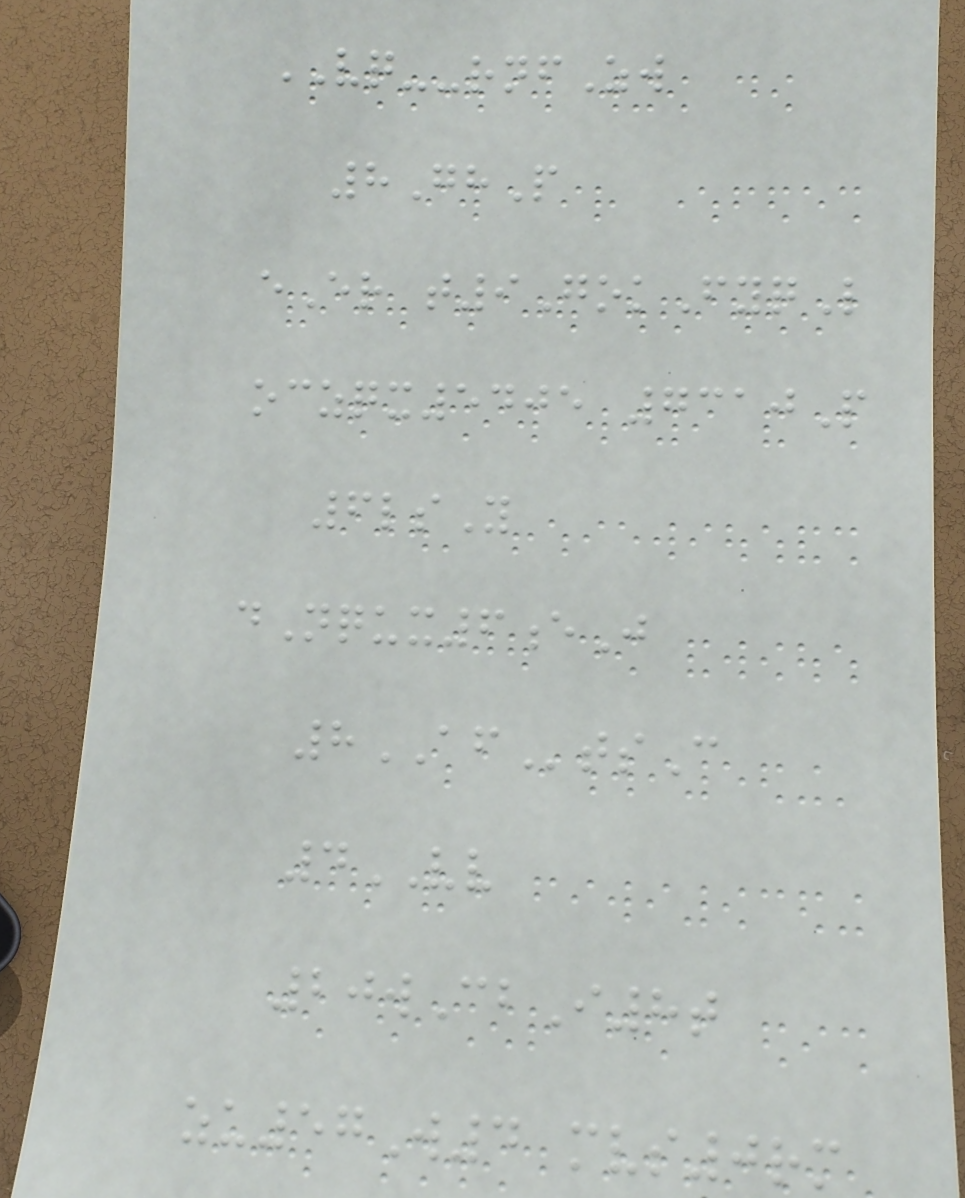VQ--rnfZw
8GhP
eEr t9GokFyqL
oczqx5405 7310P
6lsY
dNqux6eJ
8AFtsC
4VV
20wCbI8t
zu57W4 mvs0rm
